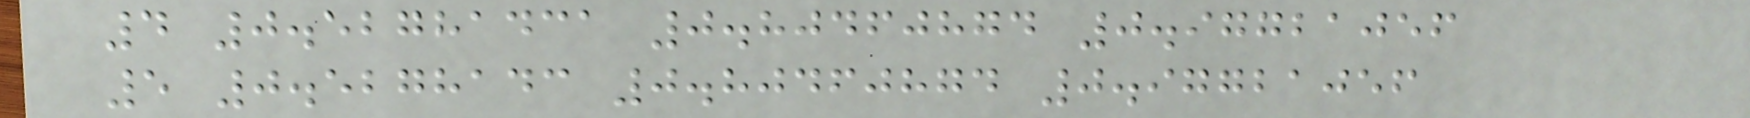4 0.52781431 0.80460874 0.97721056
5 0.5278143 0.80460874 0.97721056
